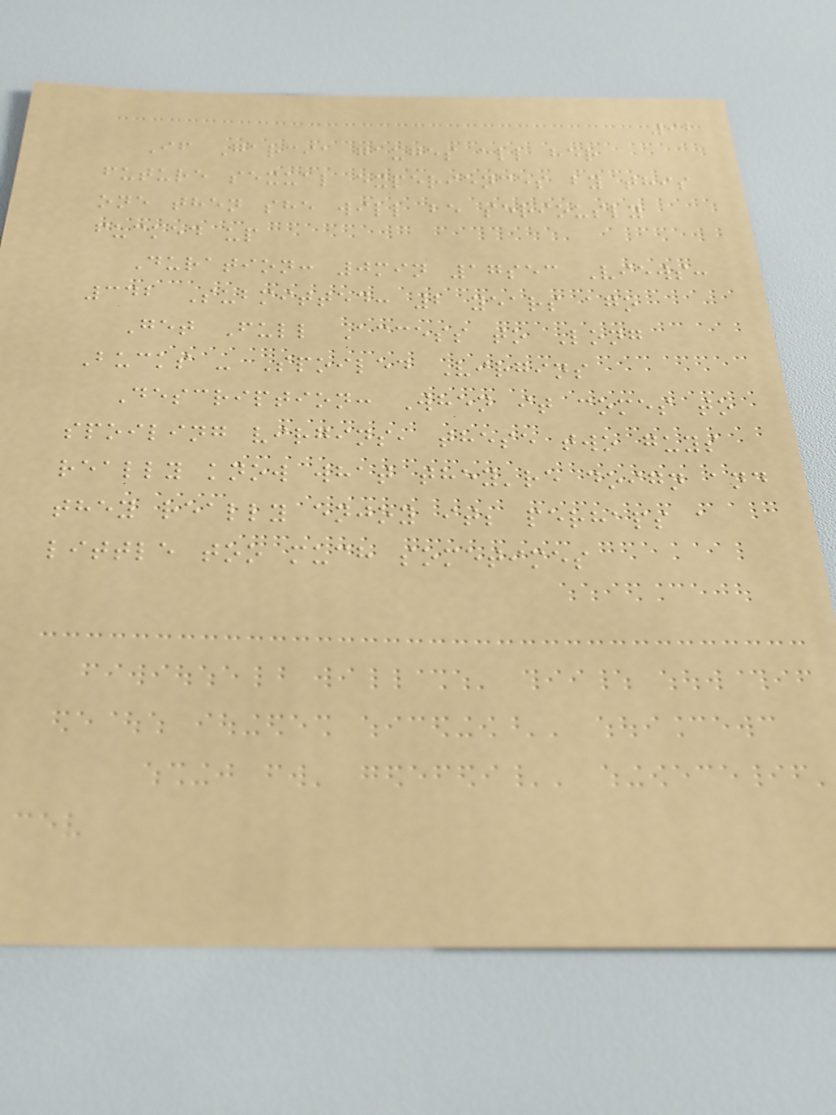92
If Garcia gauges all her
future sexual experiences by this
one then she will be seriously
fucked up
Duration: 0min 17sec Views:
342 Submitted: 2 years ago
Get Full Access to Long
Bucks - Spoiled Virgins
Description: When it comes to
spoiling virgins, these two guys
really know what they're doign and
they really enjoy it; perhaps a
little too much sometimes
